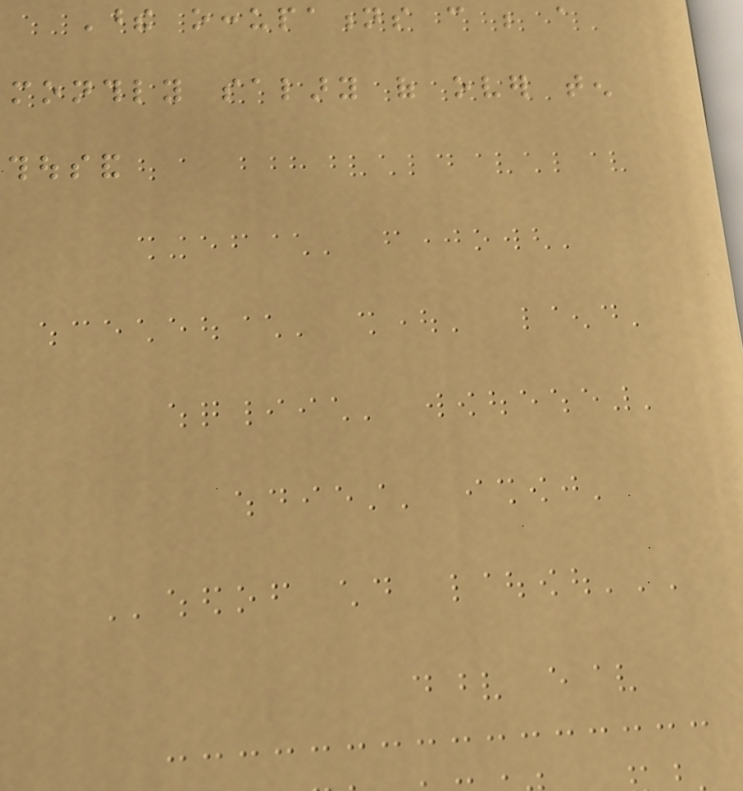These occupations can be a
monthly salary of over ten
thousand
